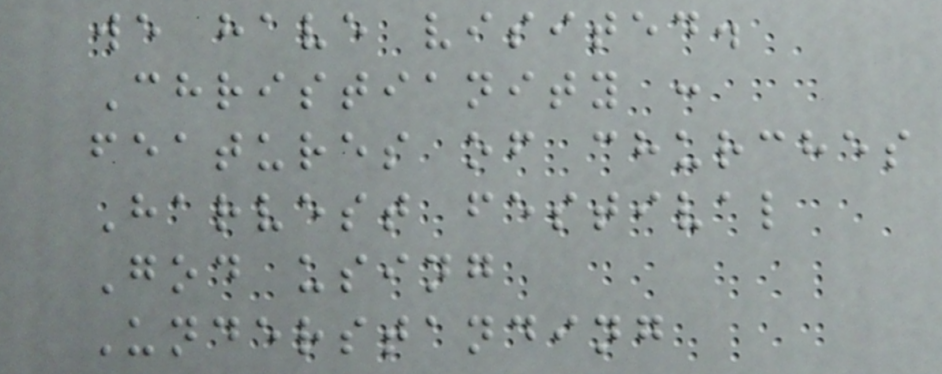we have visited.
Christianity :
features of churches
Harvest festival
God using
Understanding
